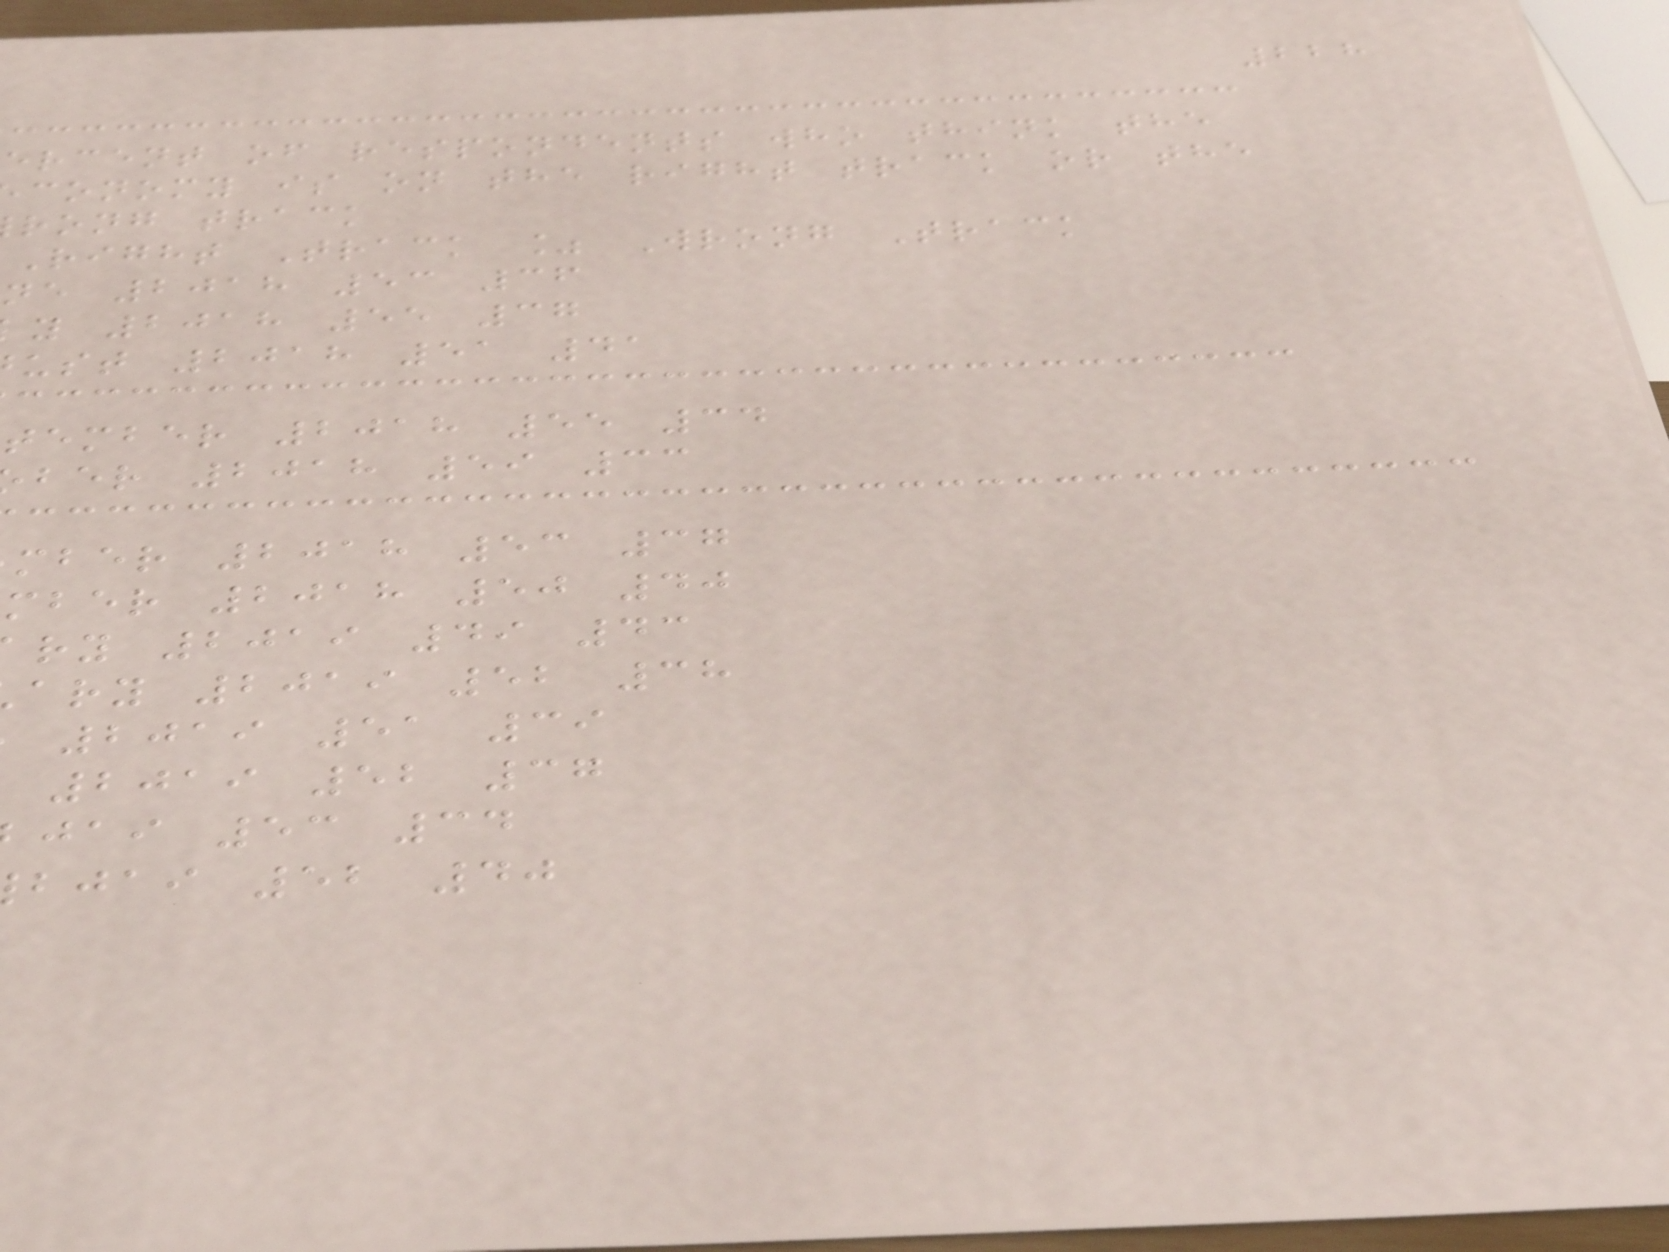228
ercent of respondents who think the
conomy is on the right track or the
rong track
Right Track % Wrong Track
ne 2018 53 36
y 2018 55 37
ust 2018 51 41
tember 2018 55 34
ber 2018 59 33
mber 2018 53 37
mber 2018 50 40
ry 2019 49 43
ary 2019 52 38
2019 51 39
2019 52 37
jai 53 34
bjai 52 40
